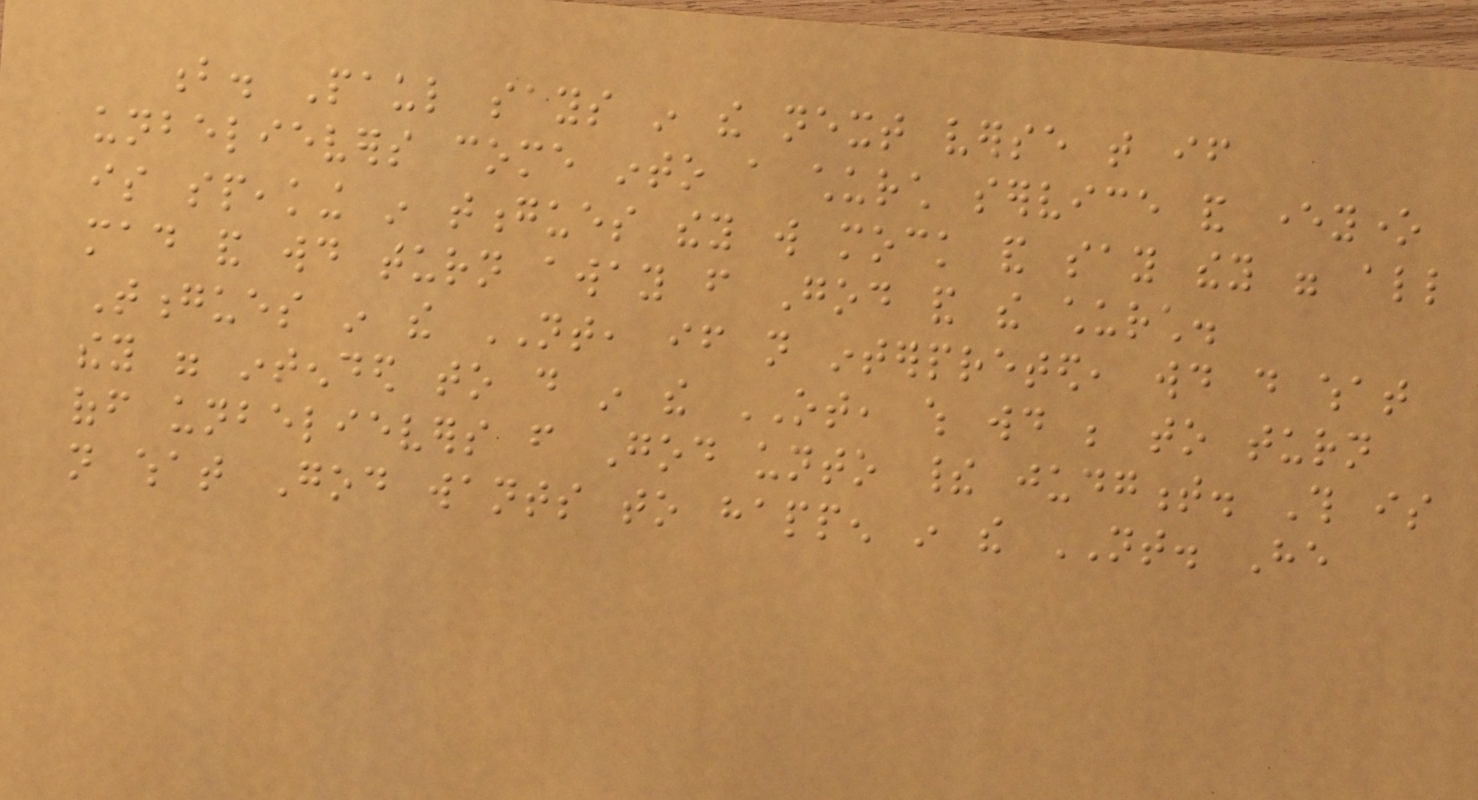b. Paul says in the next verse that if
unbelievers come into a church service and everyone
is speaking in tongues they will mock and say they were all
mad and would turn away from God and the church.
Tongues in the NT, if not interpreted, would do what
they were intended to do in the OT, which would be to turn
off unbelievers from God unto their judgment. This is
not what God wants to happen in the NT. He
